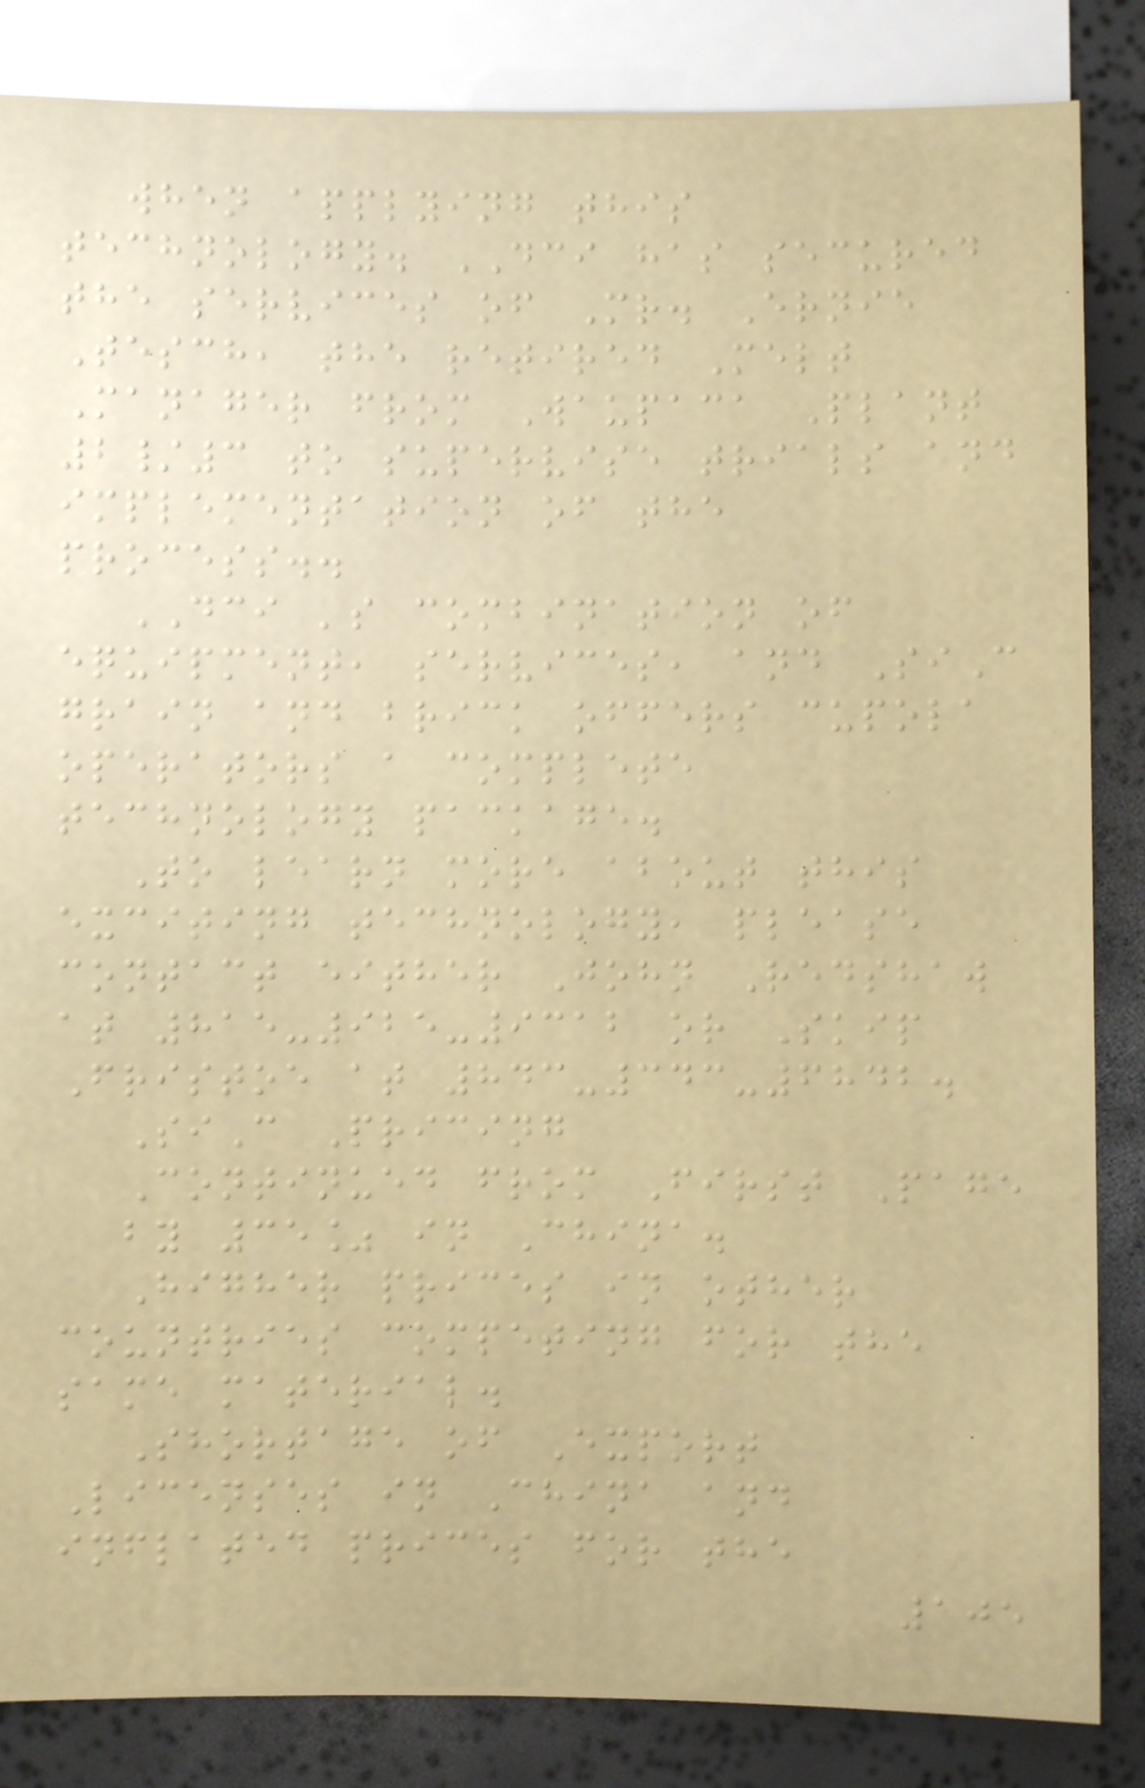when applying this
technology. DCI has secured
the services of Mr. Ernie
Tesch, the retired Melt
Manager from Waupaca Plant
2/3 to supervise trials and
implementation of the
process..
DCI 's combination of
equipment, services, and SiC
grain and brick offers cupola
operators a complete
technology package.
To learn more about this
exciting technology, please
contact either John Redshaw
at 815-925-9312 or Skip
Fristoe at 843-343-6842.
SiC Pricing
Continued from First Page
by 35% in China.
Higher prices in other
countries competing for the
same material.
Shortage of Export
Licenses in China and
inflated prices for the
105
